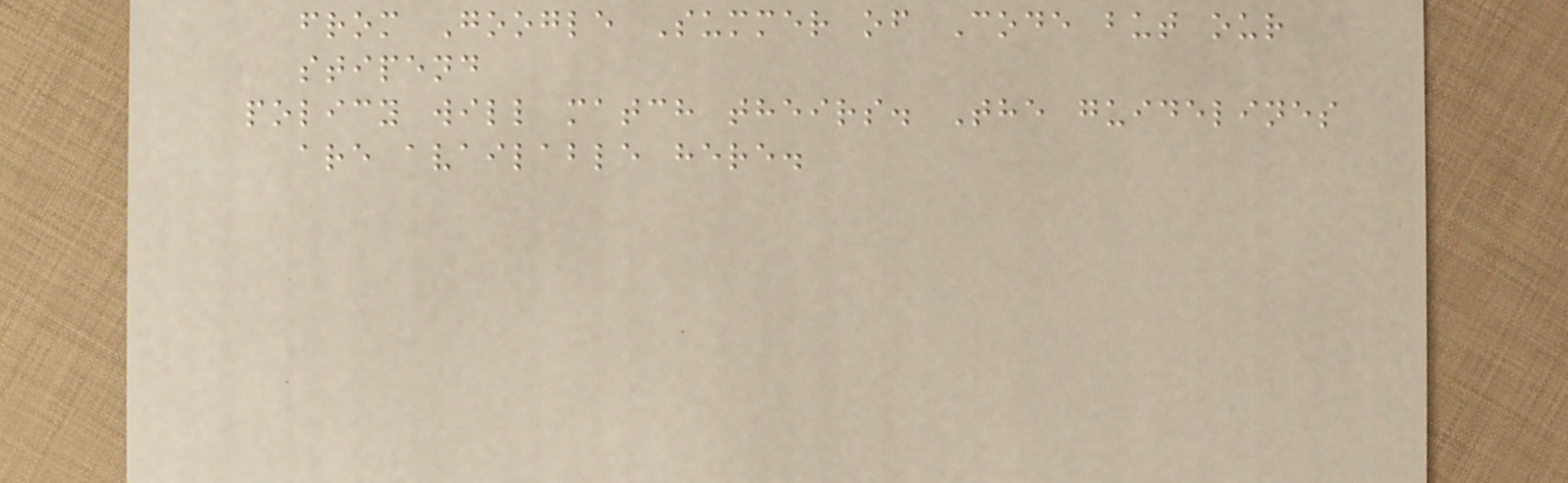from Google Summer of Code but our
stipend
policy will match theirs. The guidelines
are available here.
